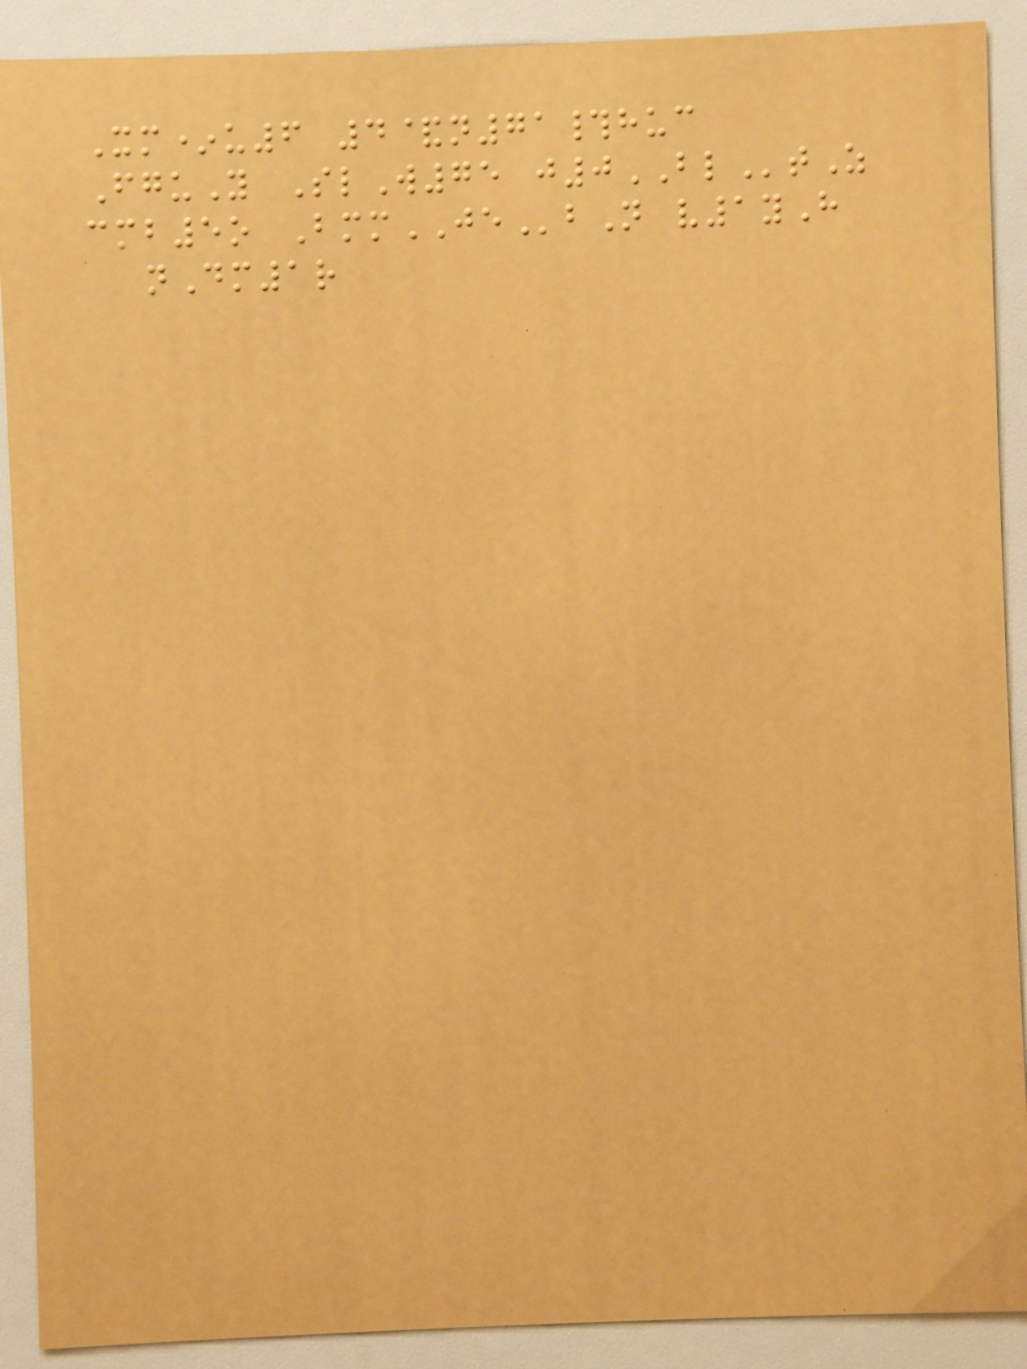Xm*u6 4&n71#huc
FguY SlW75 j0BLtZ
cmb5o BmmJEbN v1yH
nDm1r
